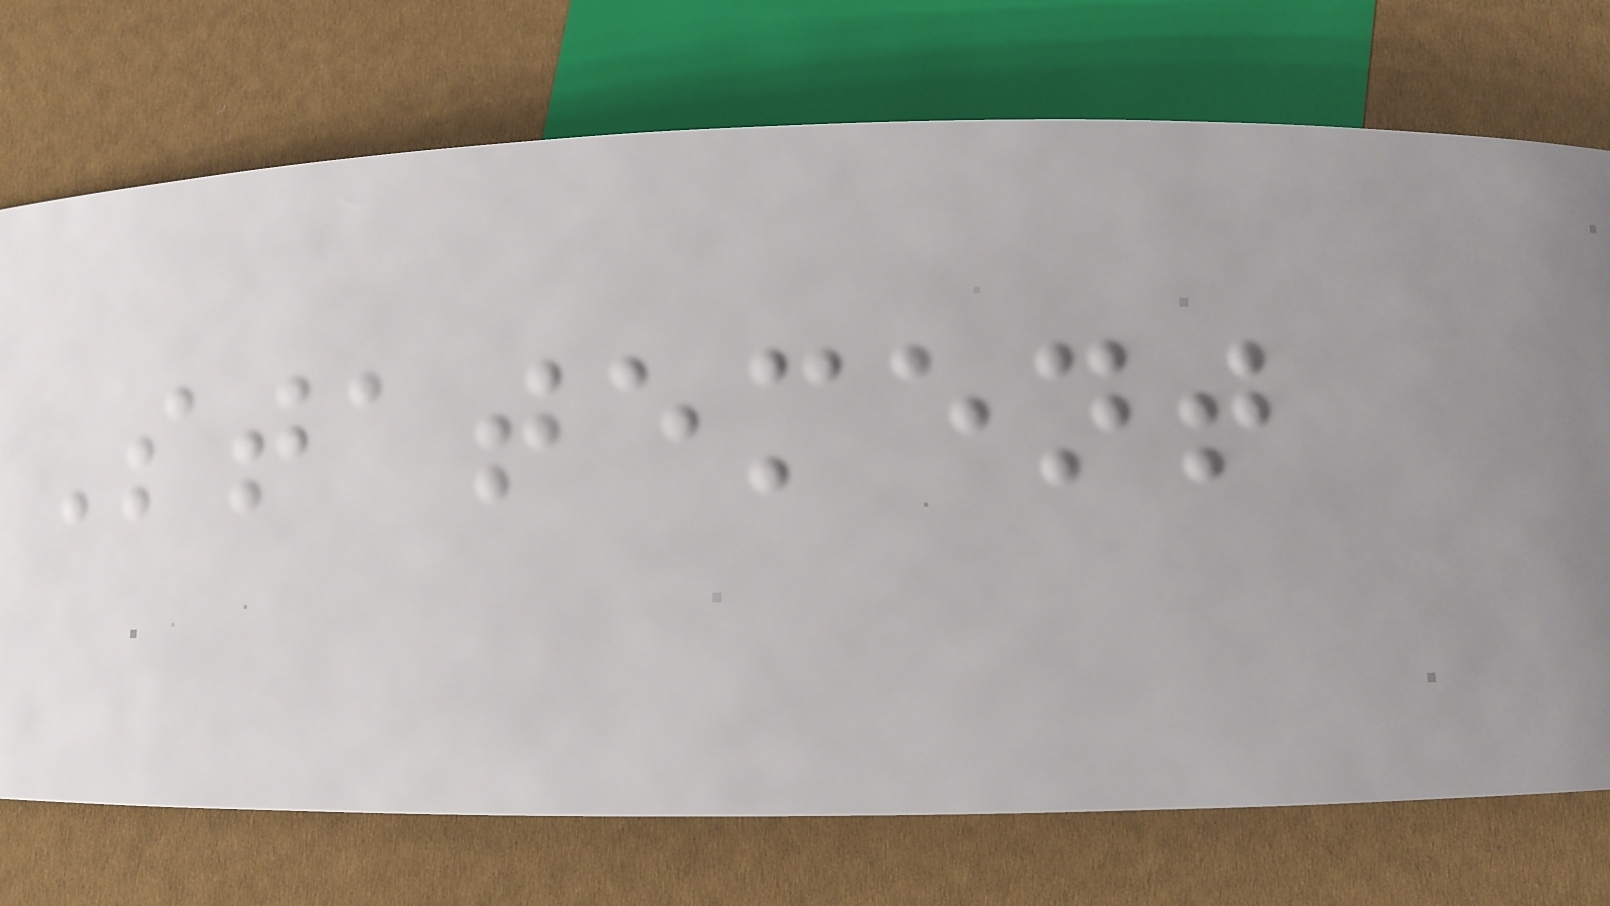Statement
